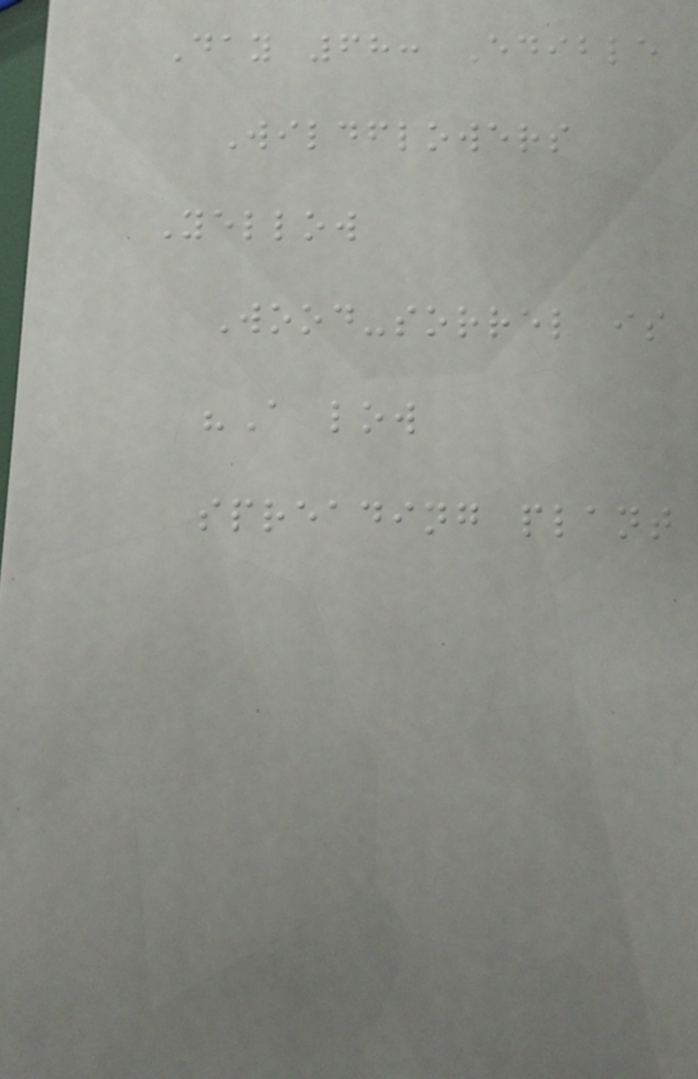Day 68: Edible
Wildflowers
Yellow
Wood-sorrel is
"A low
spreading plant
